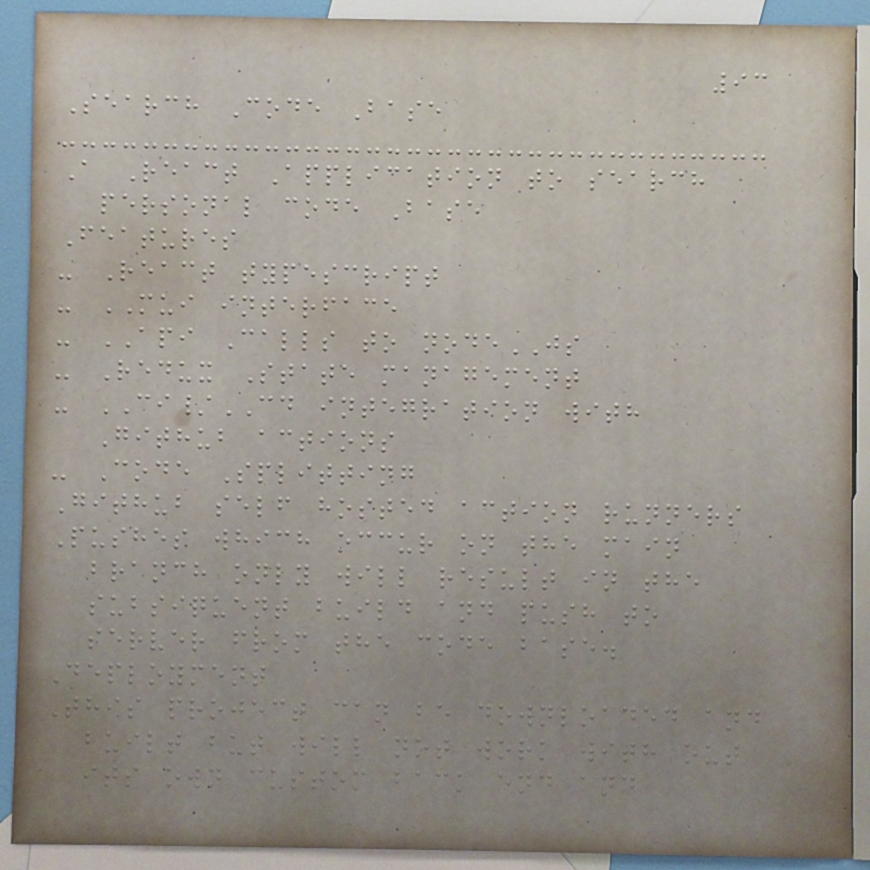93
Search Code Base
A React Application to search
personal code Base
Features
- React typescript
- MUI interface
- API Calls to nodeJS
- Redux State management
- CI/CD integration with
Github actions
- Code Splitting
Github self hosted action runners
Pushes which occur on the main
branch only will result in the
subsiquent build and push to
server from the code base.
Deployment
This project can be downloaded and
built but will not work with out
its own custom back end and
